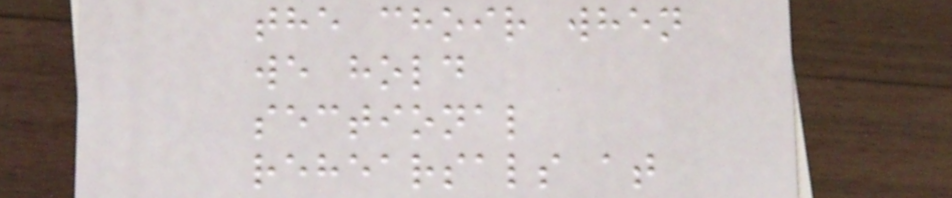the choir when
we hold
sectional
rehearsals at
